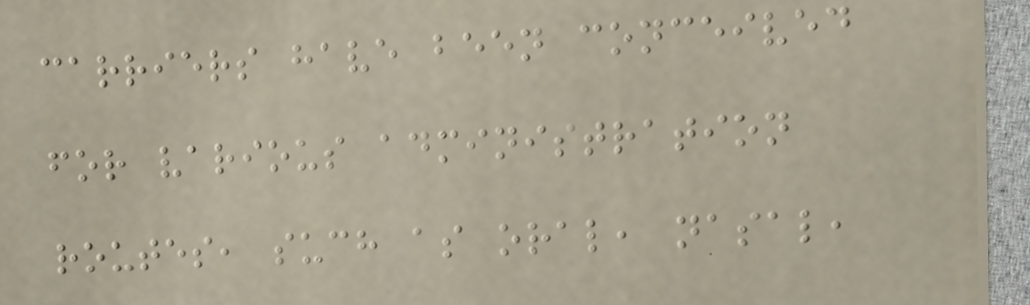carriers have been conceived
for various administration
routes, such as oral, nasal,
